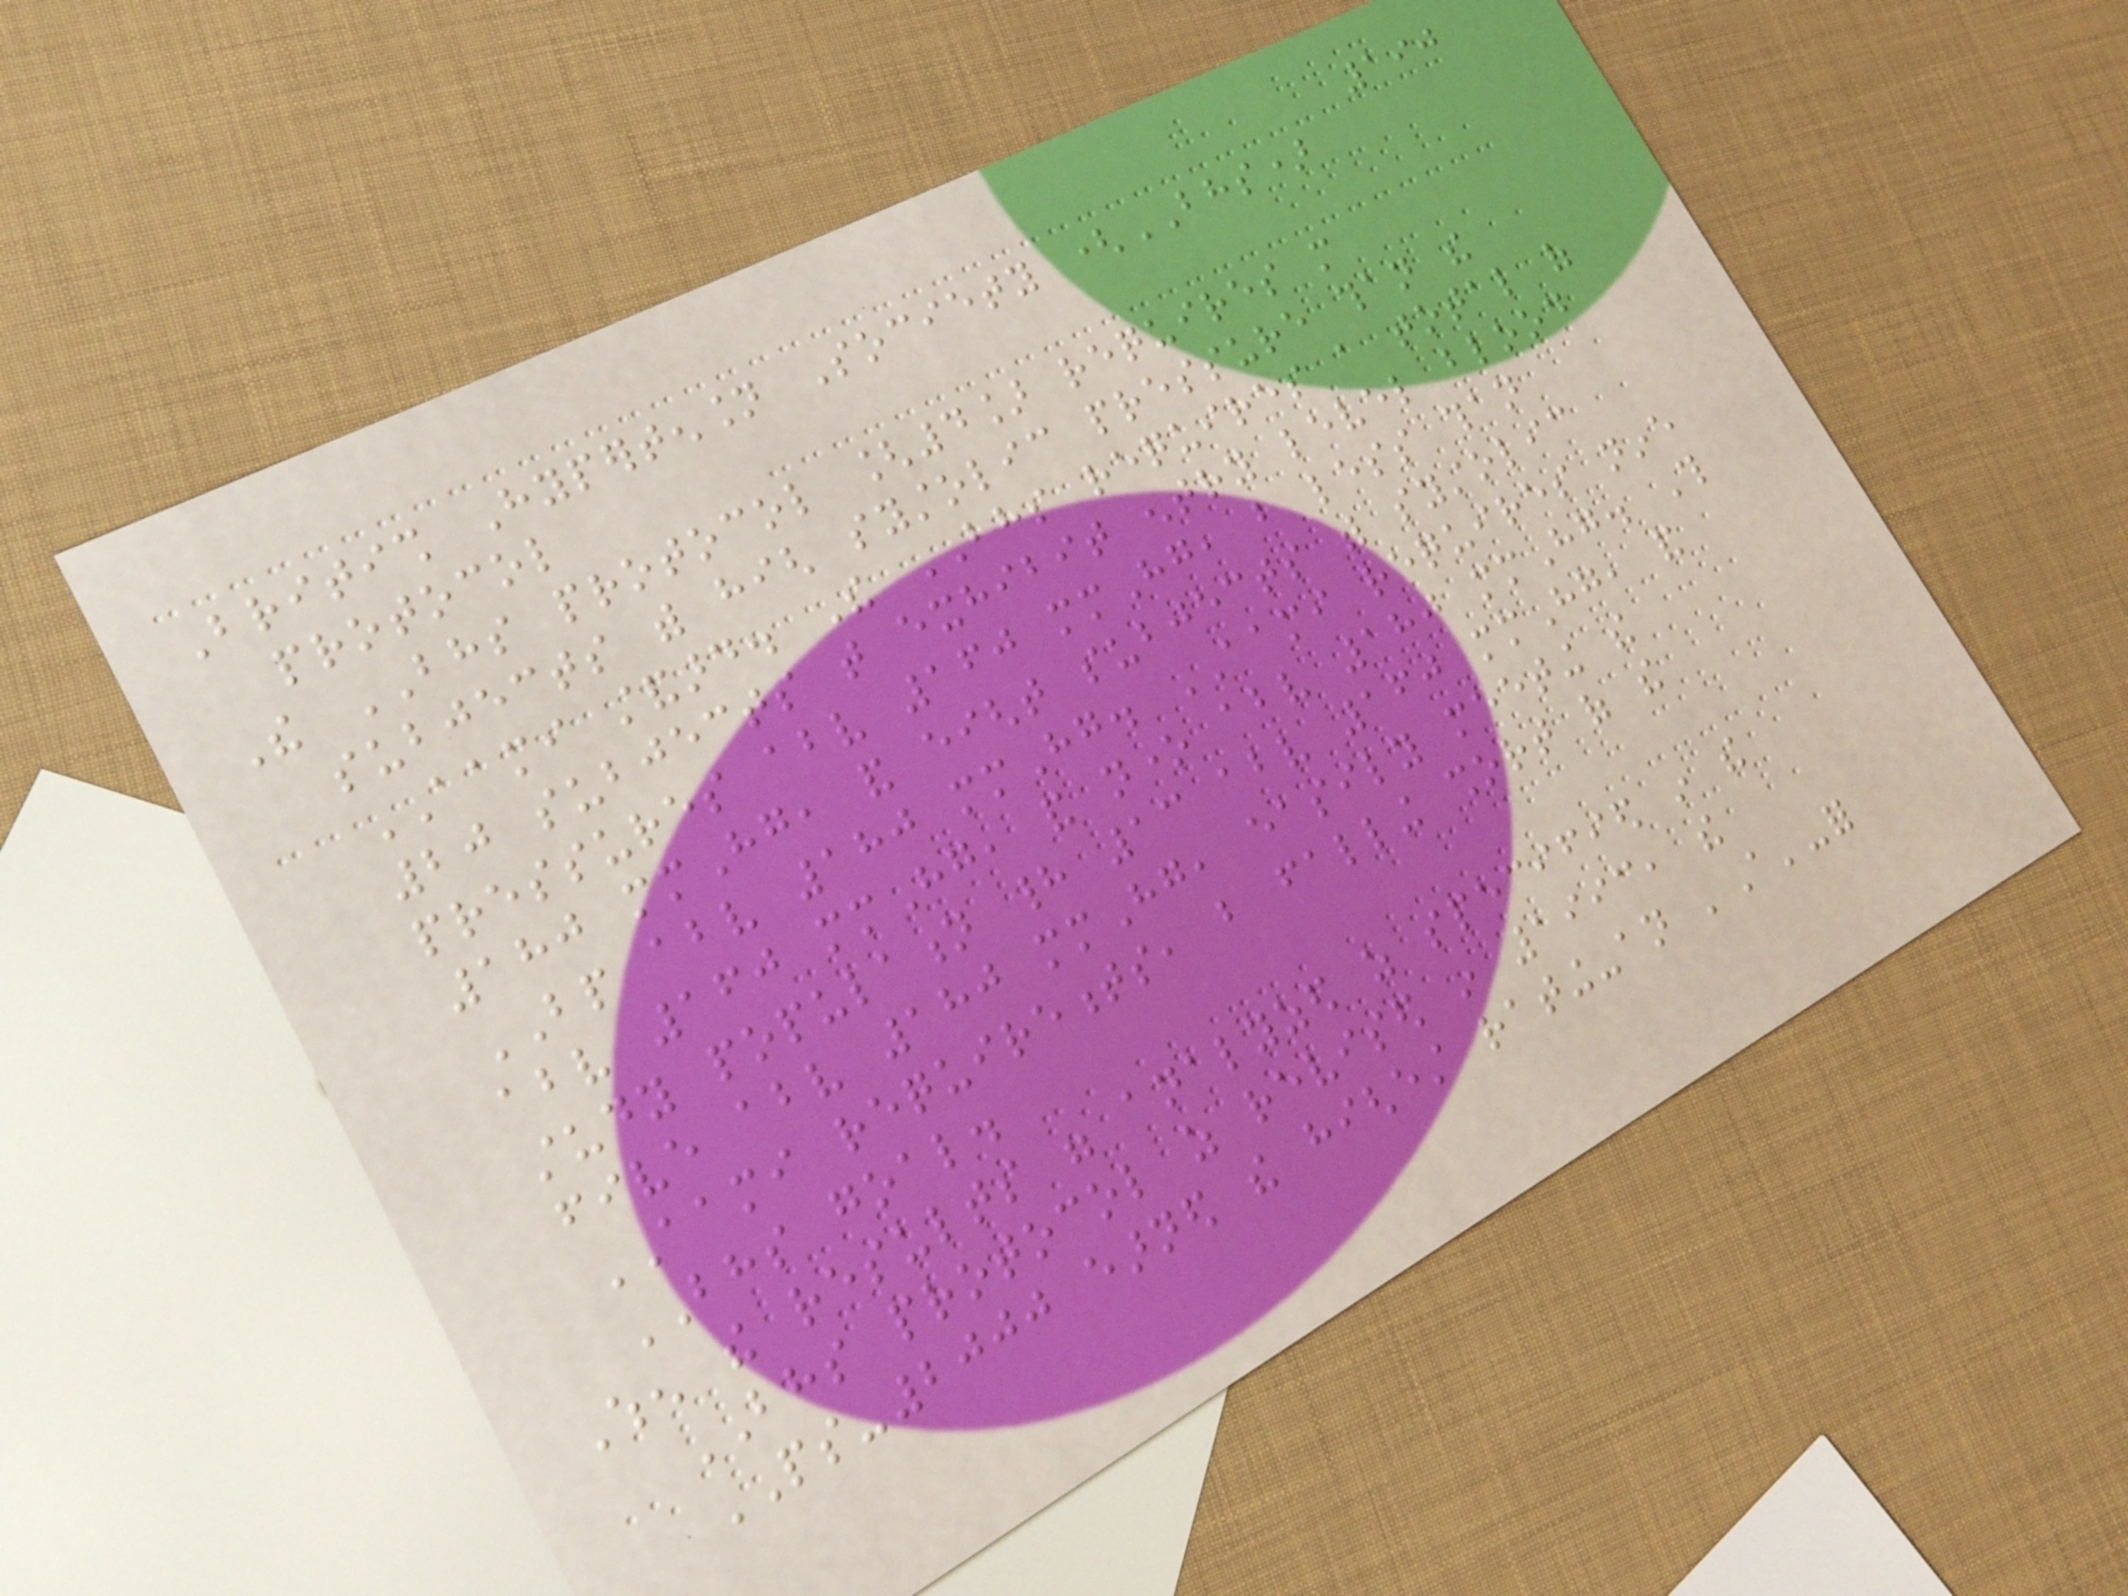190
British Hypertension Society (BHS)
protocol
The BHS protocol [4] requires more
subjects with high systolic pressure than the
AAMI standard. The BHS requires a total of
20 subjects that exhibit entry level blood
pressures above 160 mmHg, but less than
180 mmHg, and eight subjects with systolic
BP above 180 mmHg. AAMI requires nine
above 160 mmHg, and none above 180 mmHg. This
study population had 13 above 160 mmHg, and
five above 180 mmHg, easily meeting the
AAMI requirements, but falling short of the
BHS goal.
When the results were analyzed as specified in the
BHS protocol as revised in 1993, the
PS-2000 earned the highest rating-an 'A'-for
